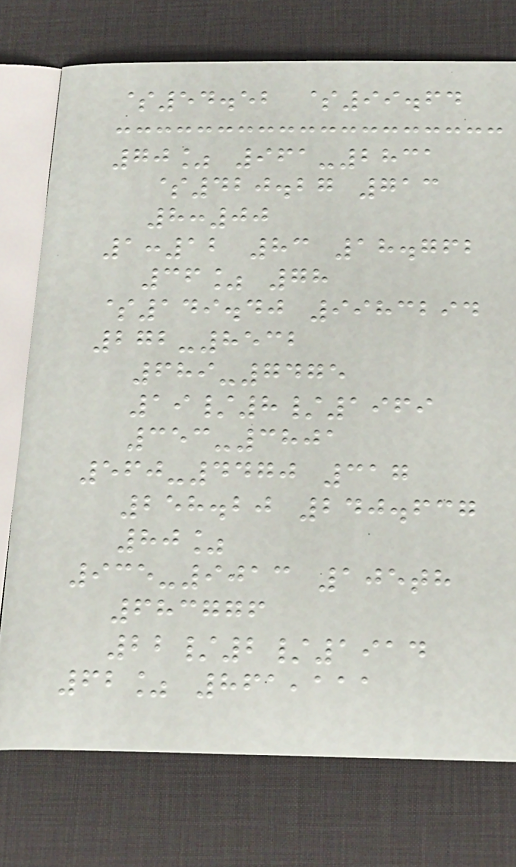$54.52 $99.64
70% 961-2831
$420.27 713
8:00
1:12 83 18.762
36% 78
$149.40 9983294
272-8532
689-7475
19/8/1969
353-3801
560-4470 317
258.20 240.637
80%
935-9013 105th
683776
22/2/1914
62% 861,111
